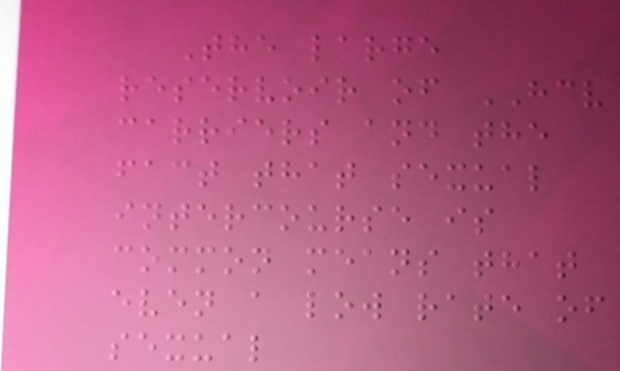The large
reservoir of HCV
carriers and the
fact that sexual
intercourse is
common means that
even a low rate of
sexual
